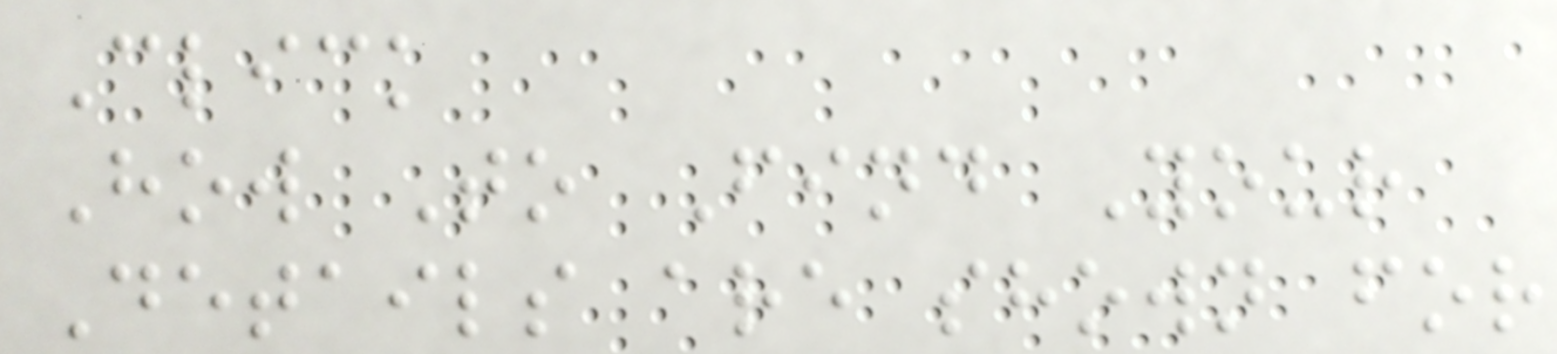Click
How To Find Your
Details are shown for
